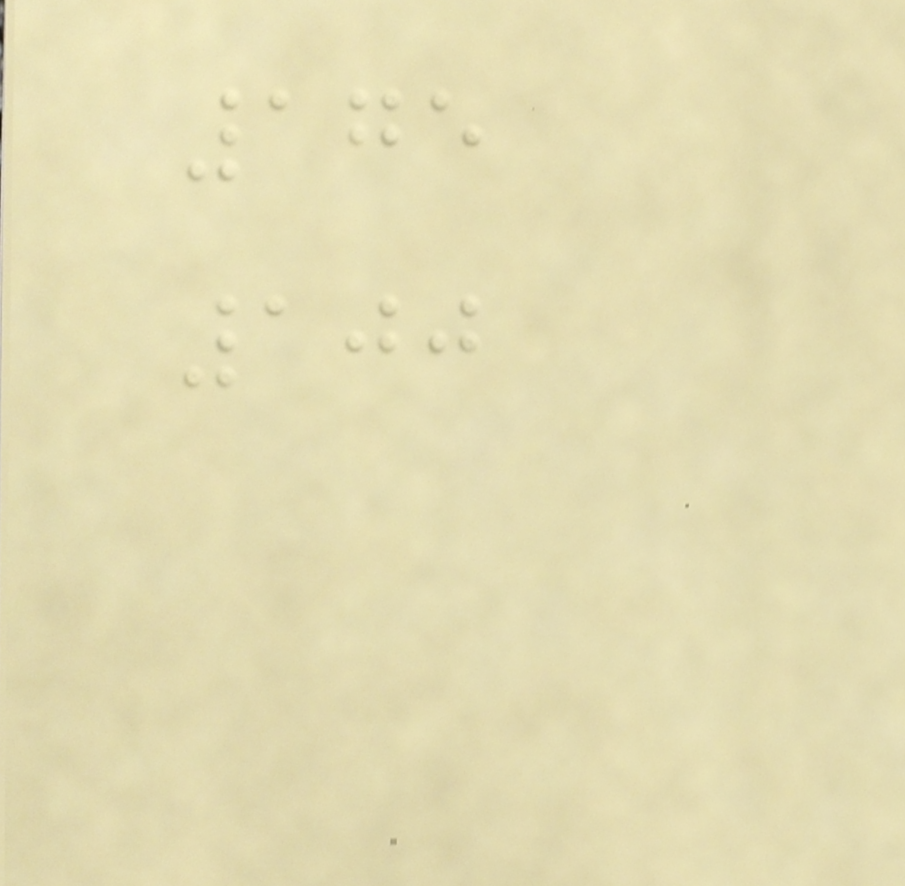175
100
